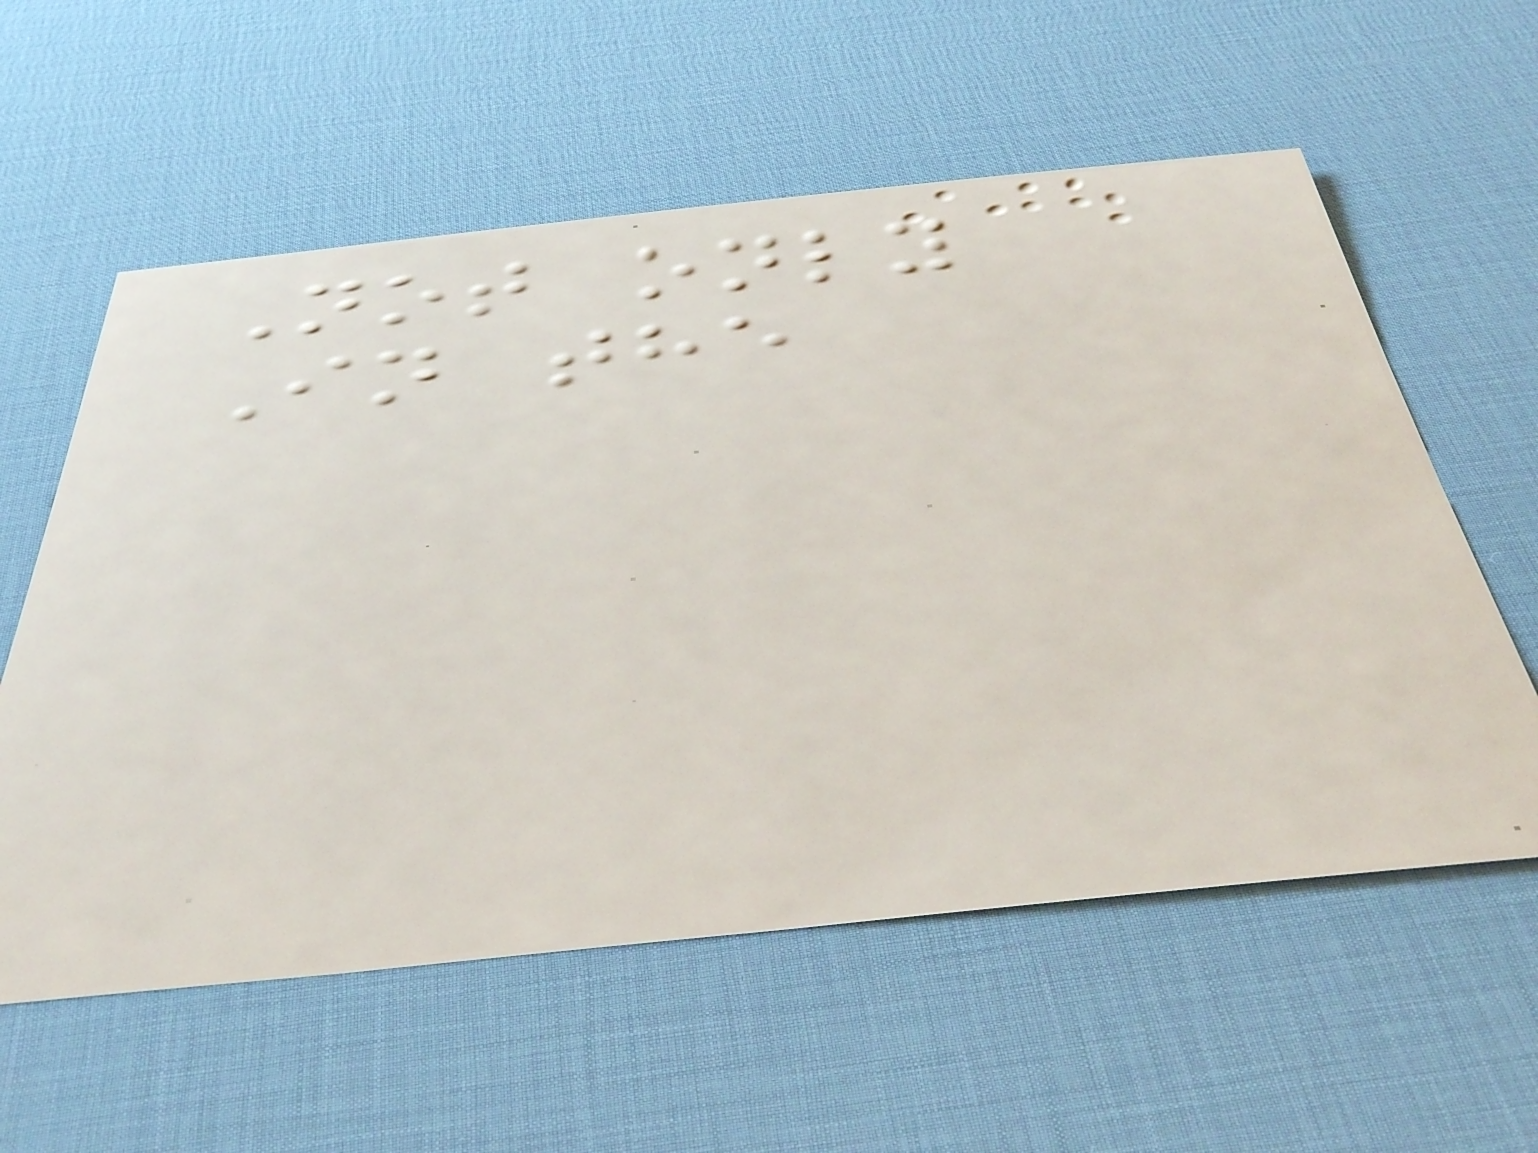Not only
In the
